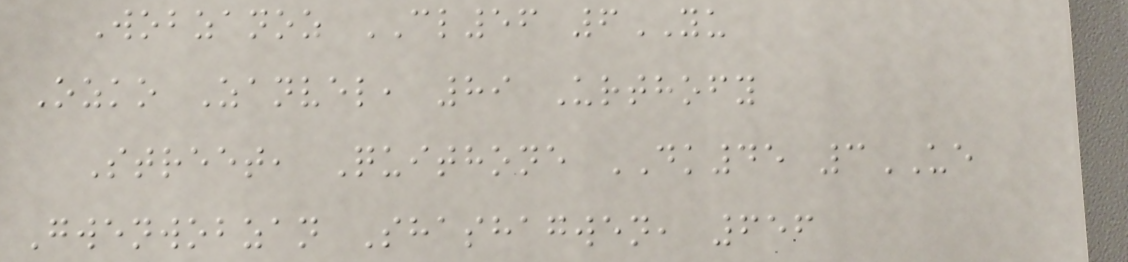Wobzanoz CL56 6YU
Ozko Zanvel, 89 Urthofy
Street, Quithone DK45 3UE
Gwenwobzan Shashagwen, 656
